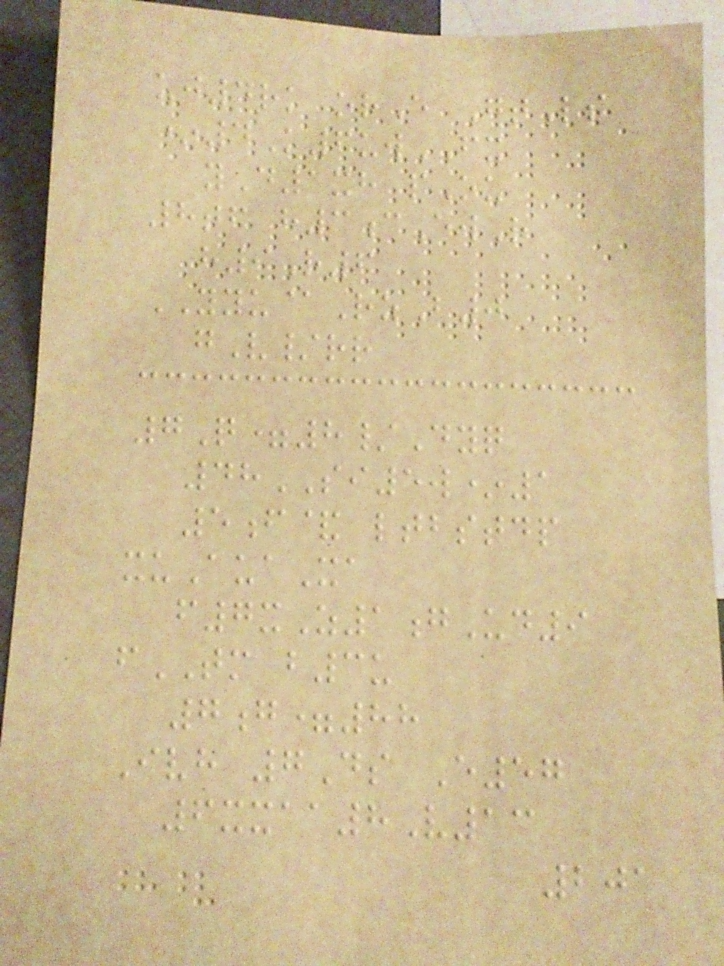uj4rk orE GtLs
*4K6uwFX
yD1xh pOu
8tf h3cEwR
h9R6
YYU@RzB0
gV/rr
7Q=8/Dyq
48SI5w*1
5f& ltbstdp
xuAuaXa
f7xZ1gUd9
fTM b3u
7g=88
Ivh 7Ds E57
6xxaa8V13
201
